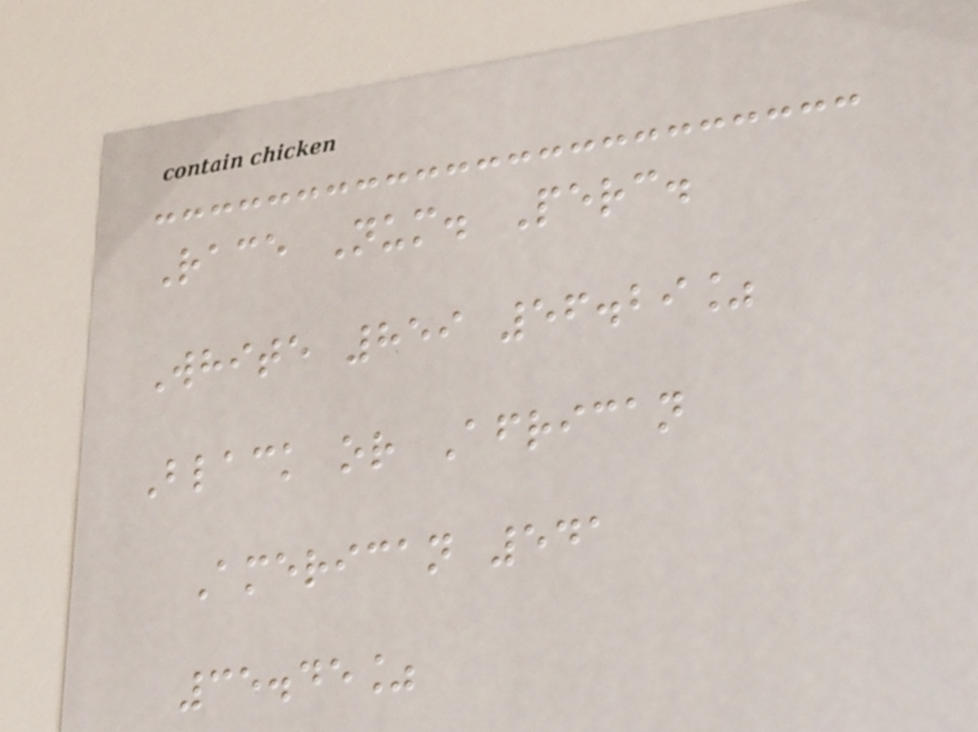Race Num. Perc.
White 859 56.29%
Black or African
American 541
35.45%
